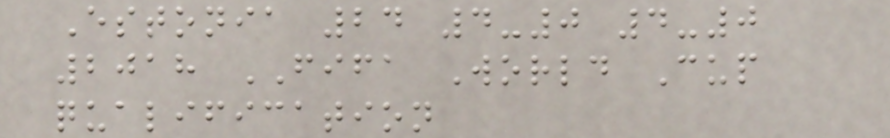Estonia 24 4-0 4-0
2018 FIFA World Cup
qualification
